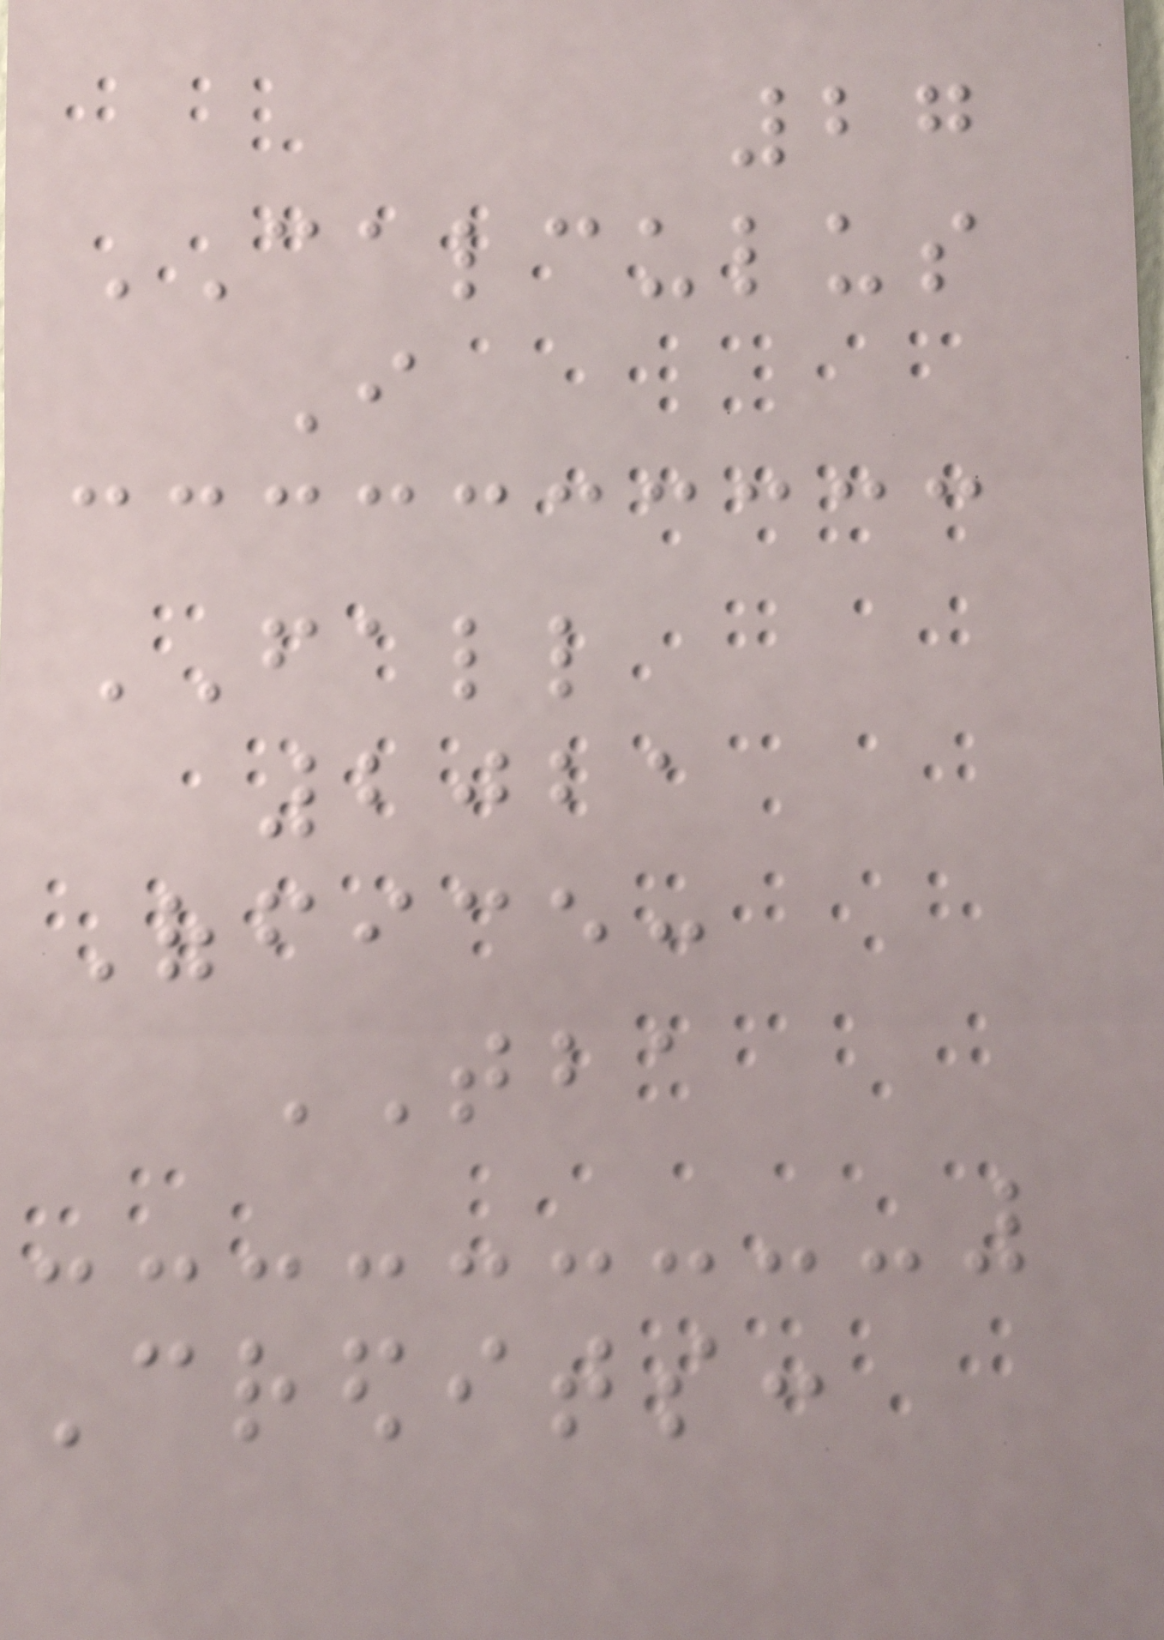27
CALCULUS
I
FALL
2021
Office:
TBA
Credits:
